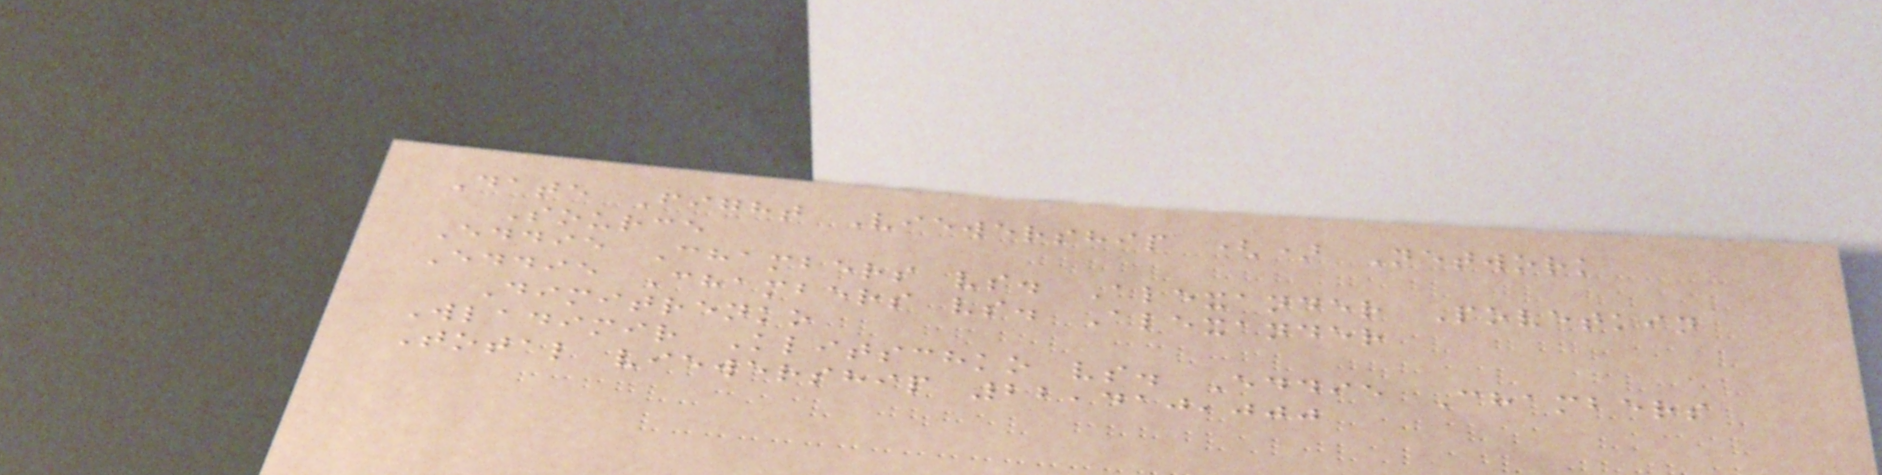Date Fight Viewership () Network
Source
Eddie Chambers vs. Alexander Povetkin
Eddie Chambers vs. Alexander
Dimitrenko
Wladimir Klitschko vs. Eddie Chambers
Total viewership 22,410,000
